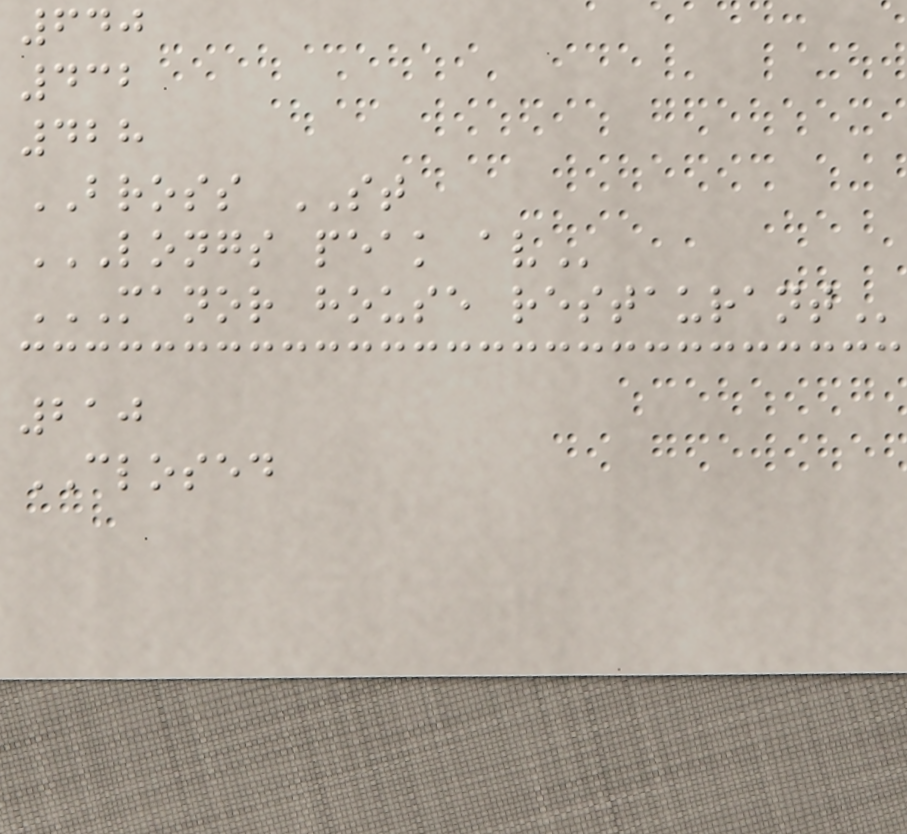640
432
428
BROSS ST
LONGS PEAK AV
MANOR HOUSE RESTAURANT
210
CLOSED
